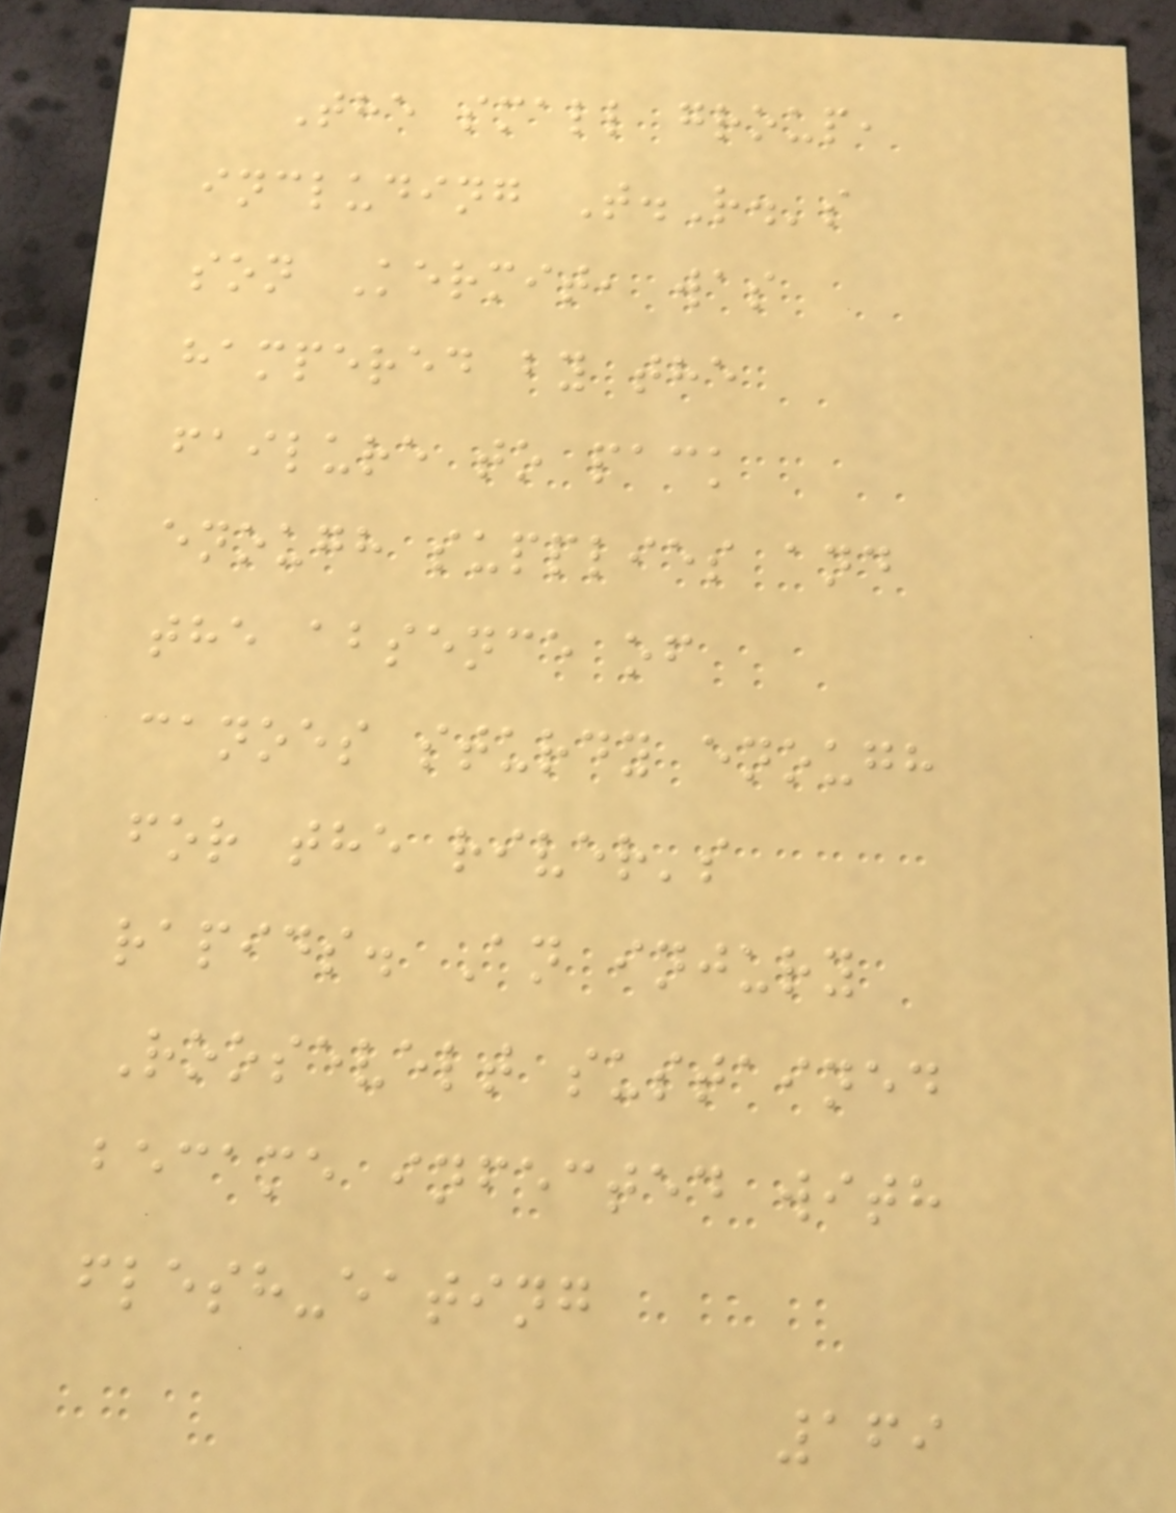The small group,
including T.R.'s
son Kermit, was
hampered by the
failure to pack
enough supplies and
the absence of
canoes sturdy enough
for the river's
rapids. An injury
Roosevelt sustained
became infected with
flesh-eating
169
